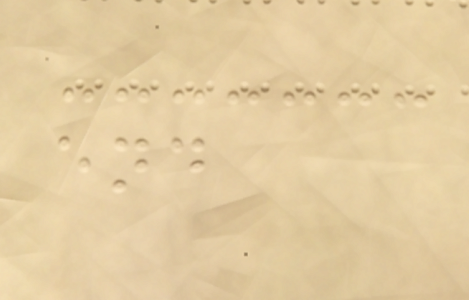end
